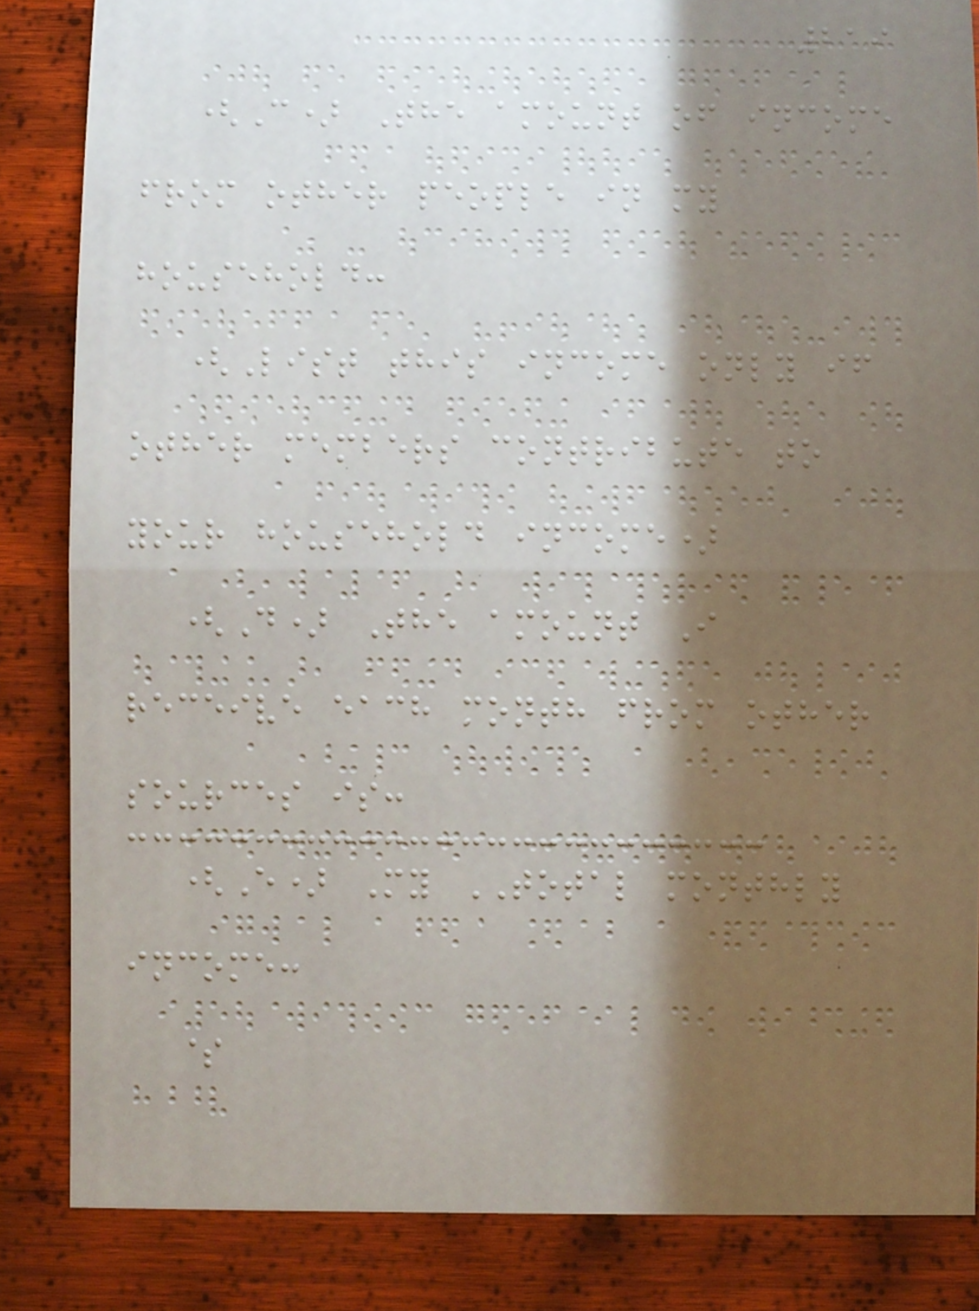219
(C) The amount of income
from other people in my
household:
(List this income only if
other members contribute to
your household income)
(D) The amount I
receive each month from other
sources is:
(E) My TOTAL monthly
income:
$
